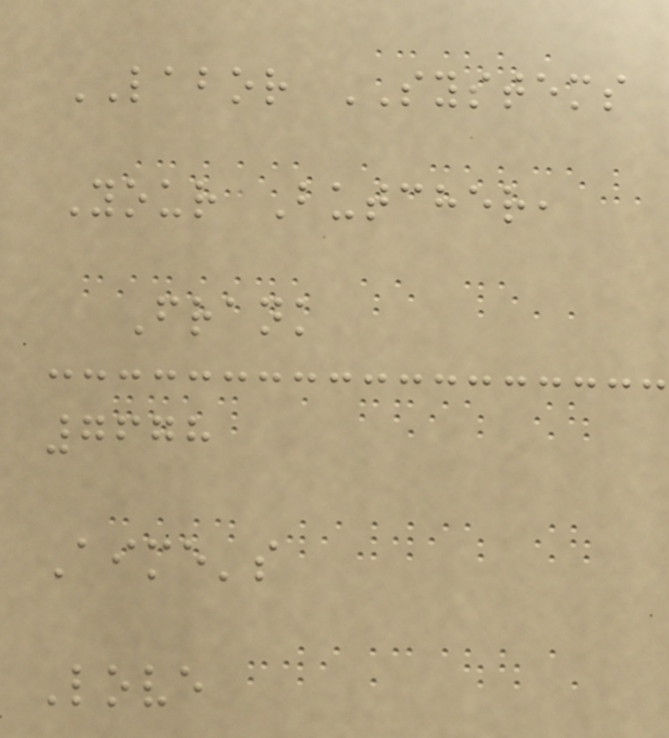LABOR SYSTEMS
Your Butcher,
Frank
7678
Aime's
Love
